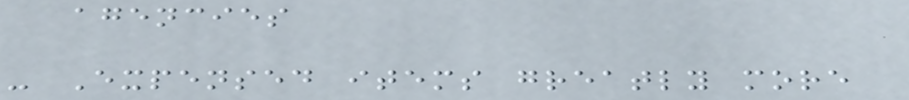agencies
- Expensed items greatly more
